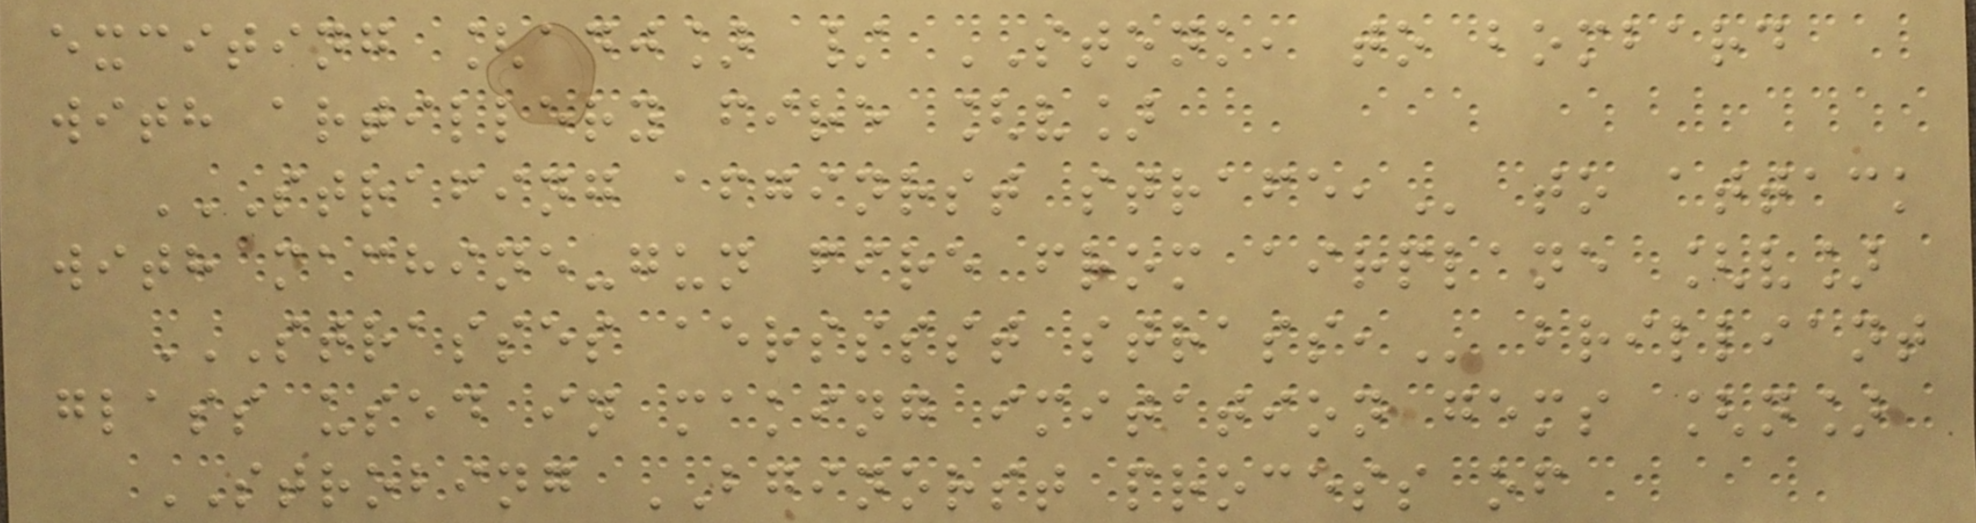exciting [adj] / STONK, to bombard
with artillery fire [v]
STRAFING AFGINRST STRAFE, to attack
with machine-gun fire from airplane [v]
STRASSES AERSSSST STRASS, brilliant
glass used in making imitation gems [n]
STROBING BGINORST process of
